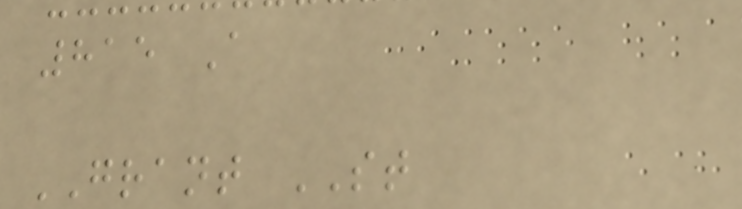815 A
GRANT ST
